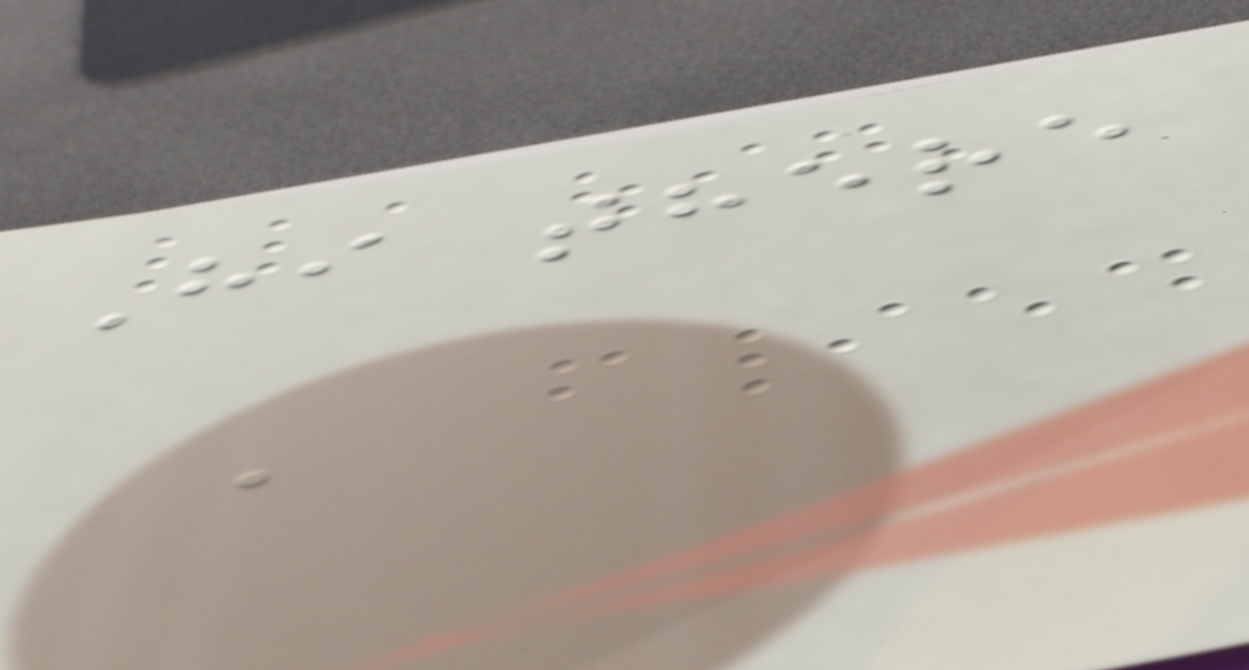Hi there
,
